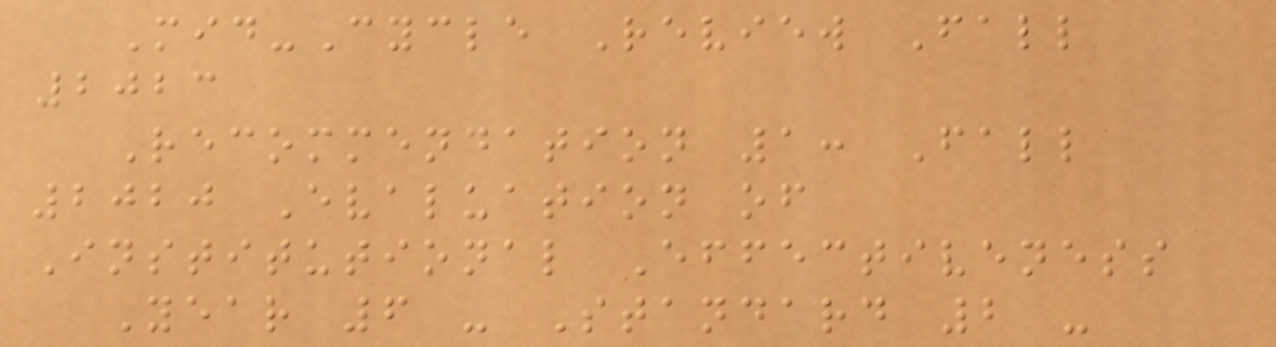Mid-Cycle Review Fall
2023
Recommendation 1: Fall
2020 Evaluation of
Institutional Effectiveness
Year 6 - Standard 2 -
